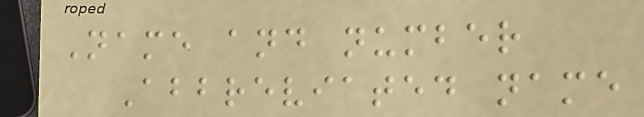Name and number
Abbreviated name
